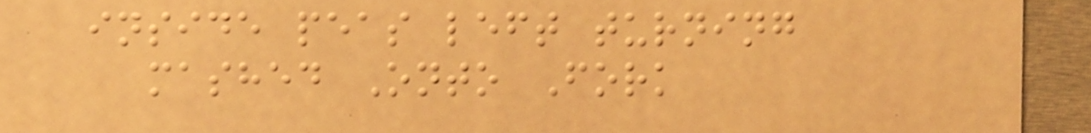inside peas left turning
mashed Onto Fork
